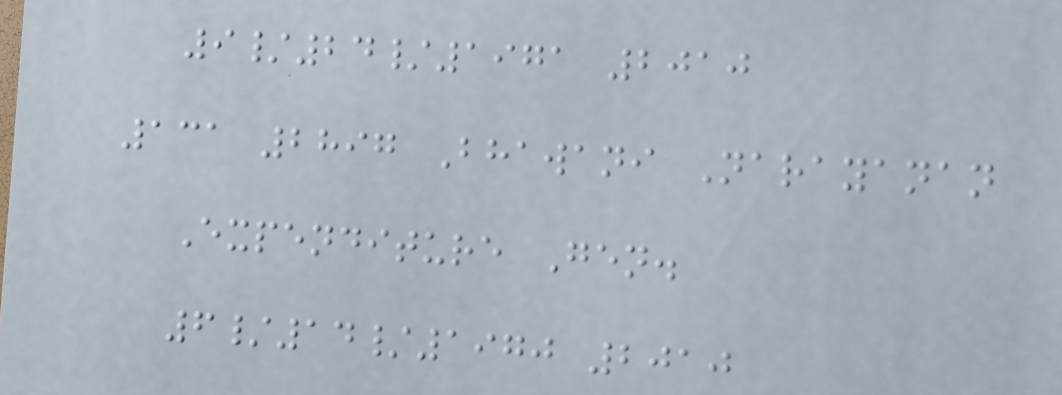9/24/1971 2010
131 2897 Bhawani Narayanan
Expenditure Gen.
6/14/1970 2010
